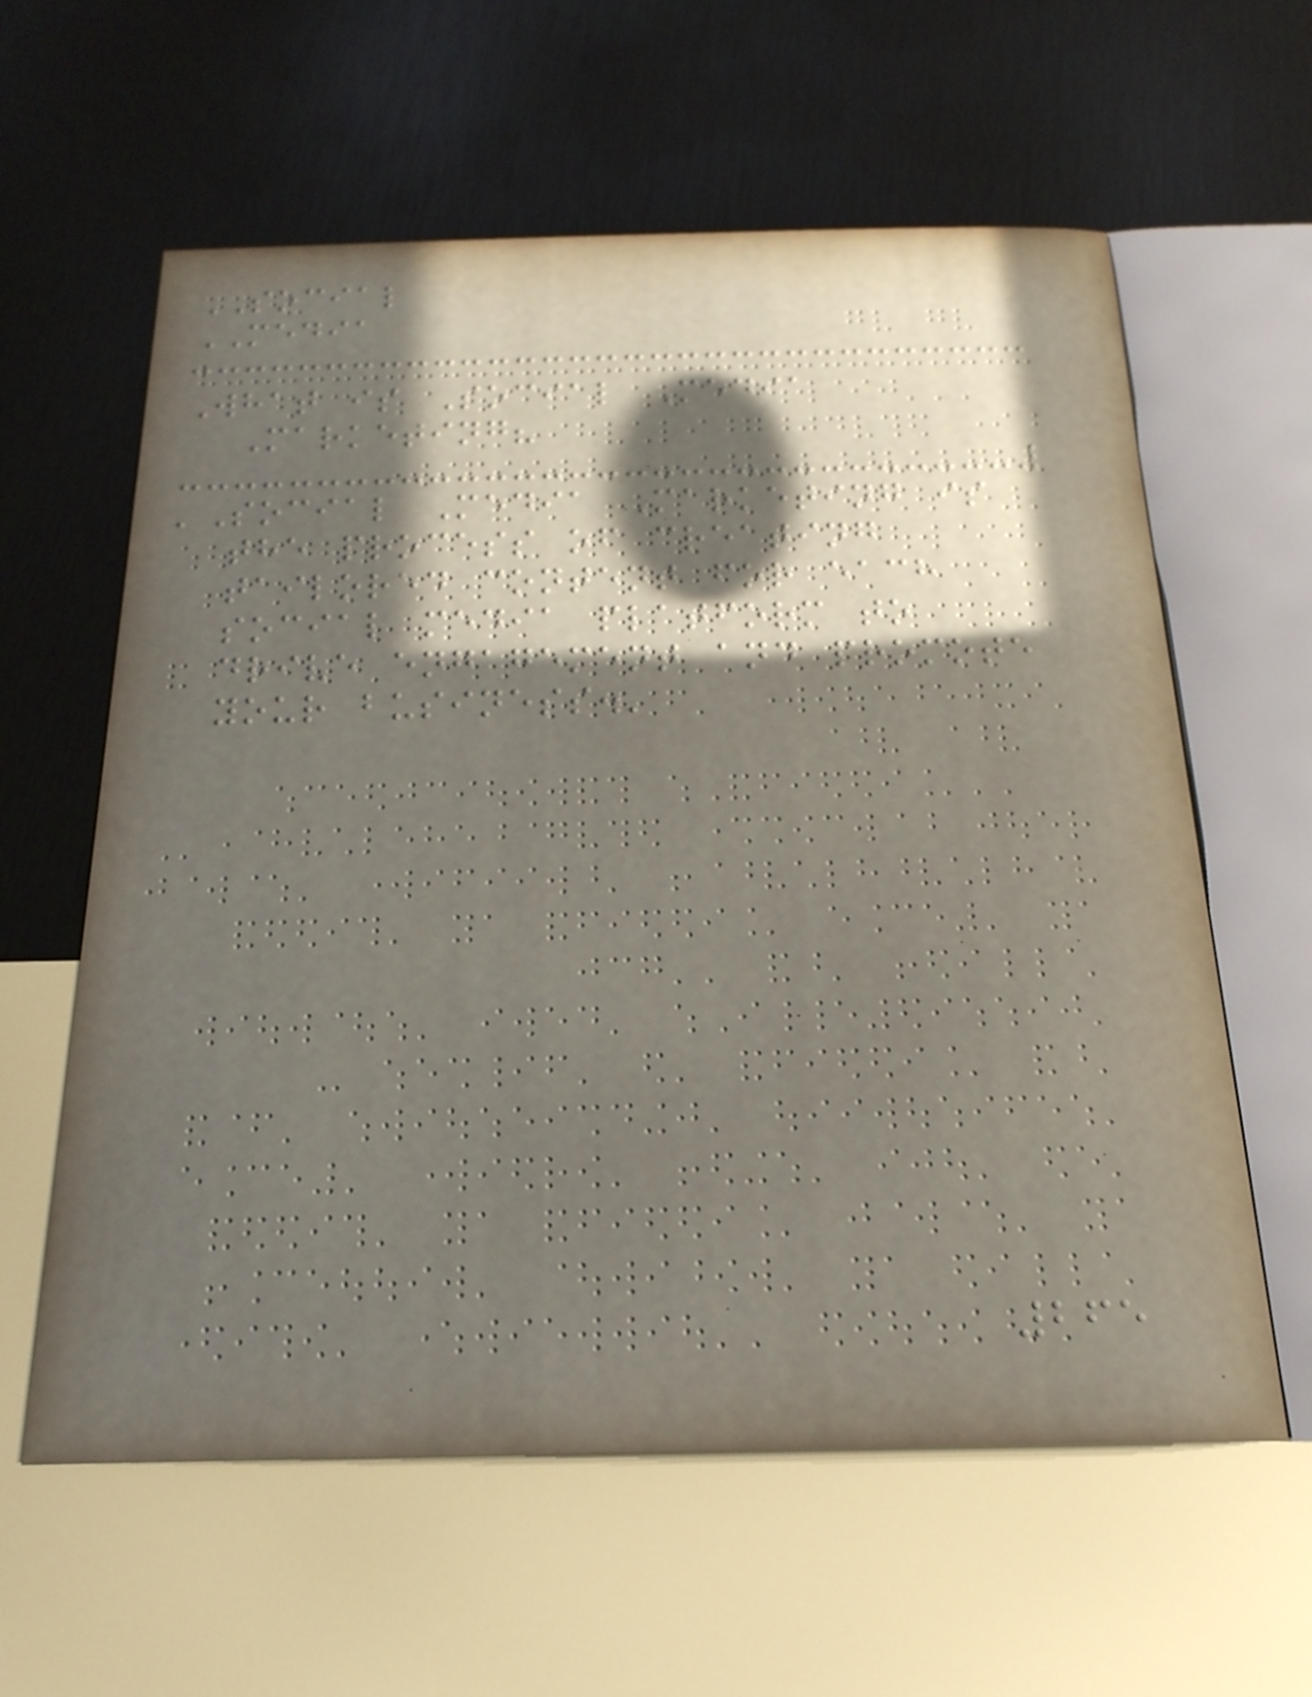SOCIAL
MEDIA
What is Social Media
Marketing?
'Social Media Marketing is
the process of creating
tailored content for each
social media platform to
drive engagement and promote
your business.'
265
